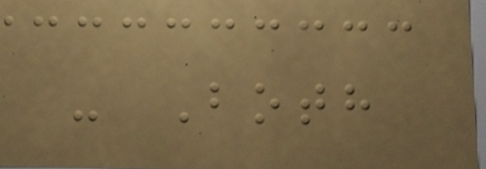- Both
